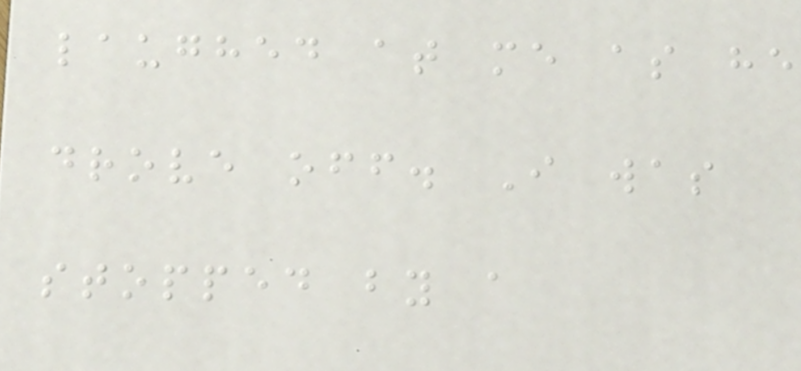laughed at me as he
drove off. I was
stopped by a
